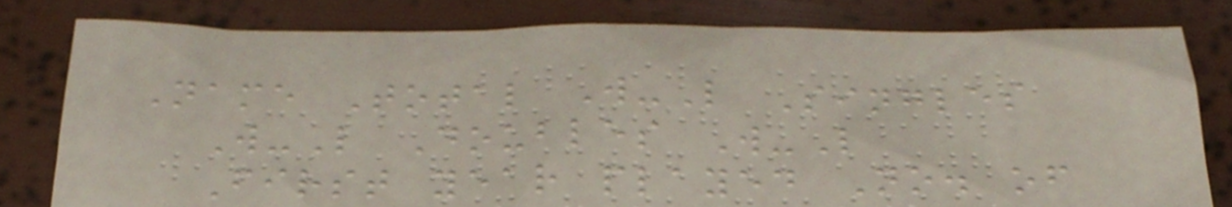Name Total W-L Singles
W-L Doubles W-L
First year played No. of
